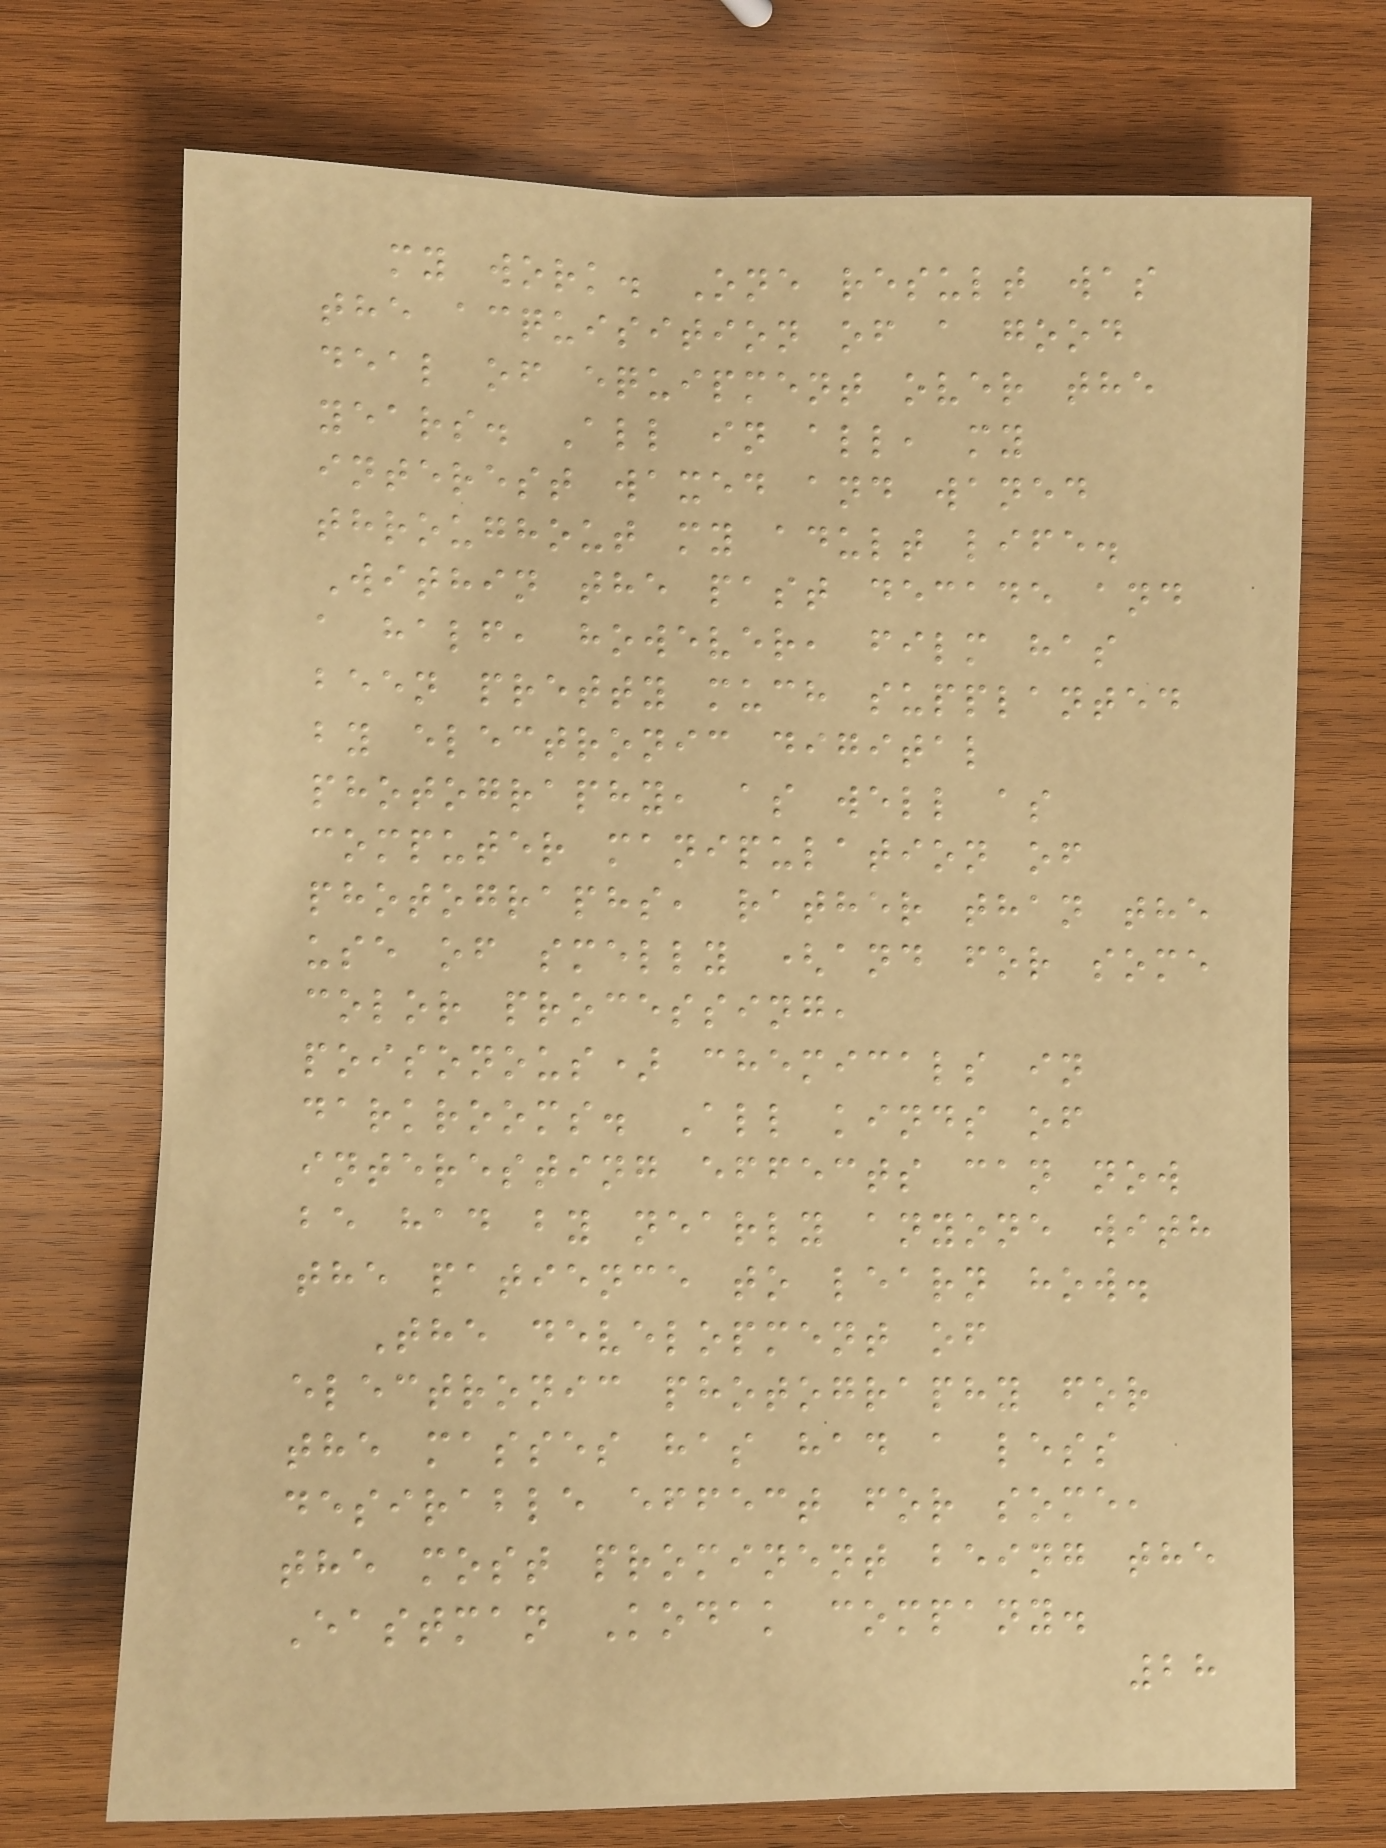my work. One result was
the acquisition of a good
deal of equipment over the
years. All in all, my
interest waxed and waned
throughout my adult life.
Within the past decade and
a half, however, film has
been pretty much supplanted
by electronic digital
photography, as well as
computer manipulation of
photographs, rather than the
use of smelly (and for some
color processing,
poisonous) chemicals in
darkrooms. All kinds of
interesting effects can now
be had by nearly anyone with
the patience to learn how.
The development of
electronic photography for
the masses has had a less
desirable effect for some,
the most prominent being the
Eastman Kodak company.
28
